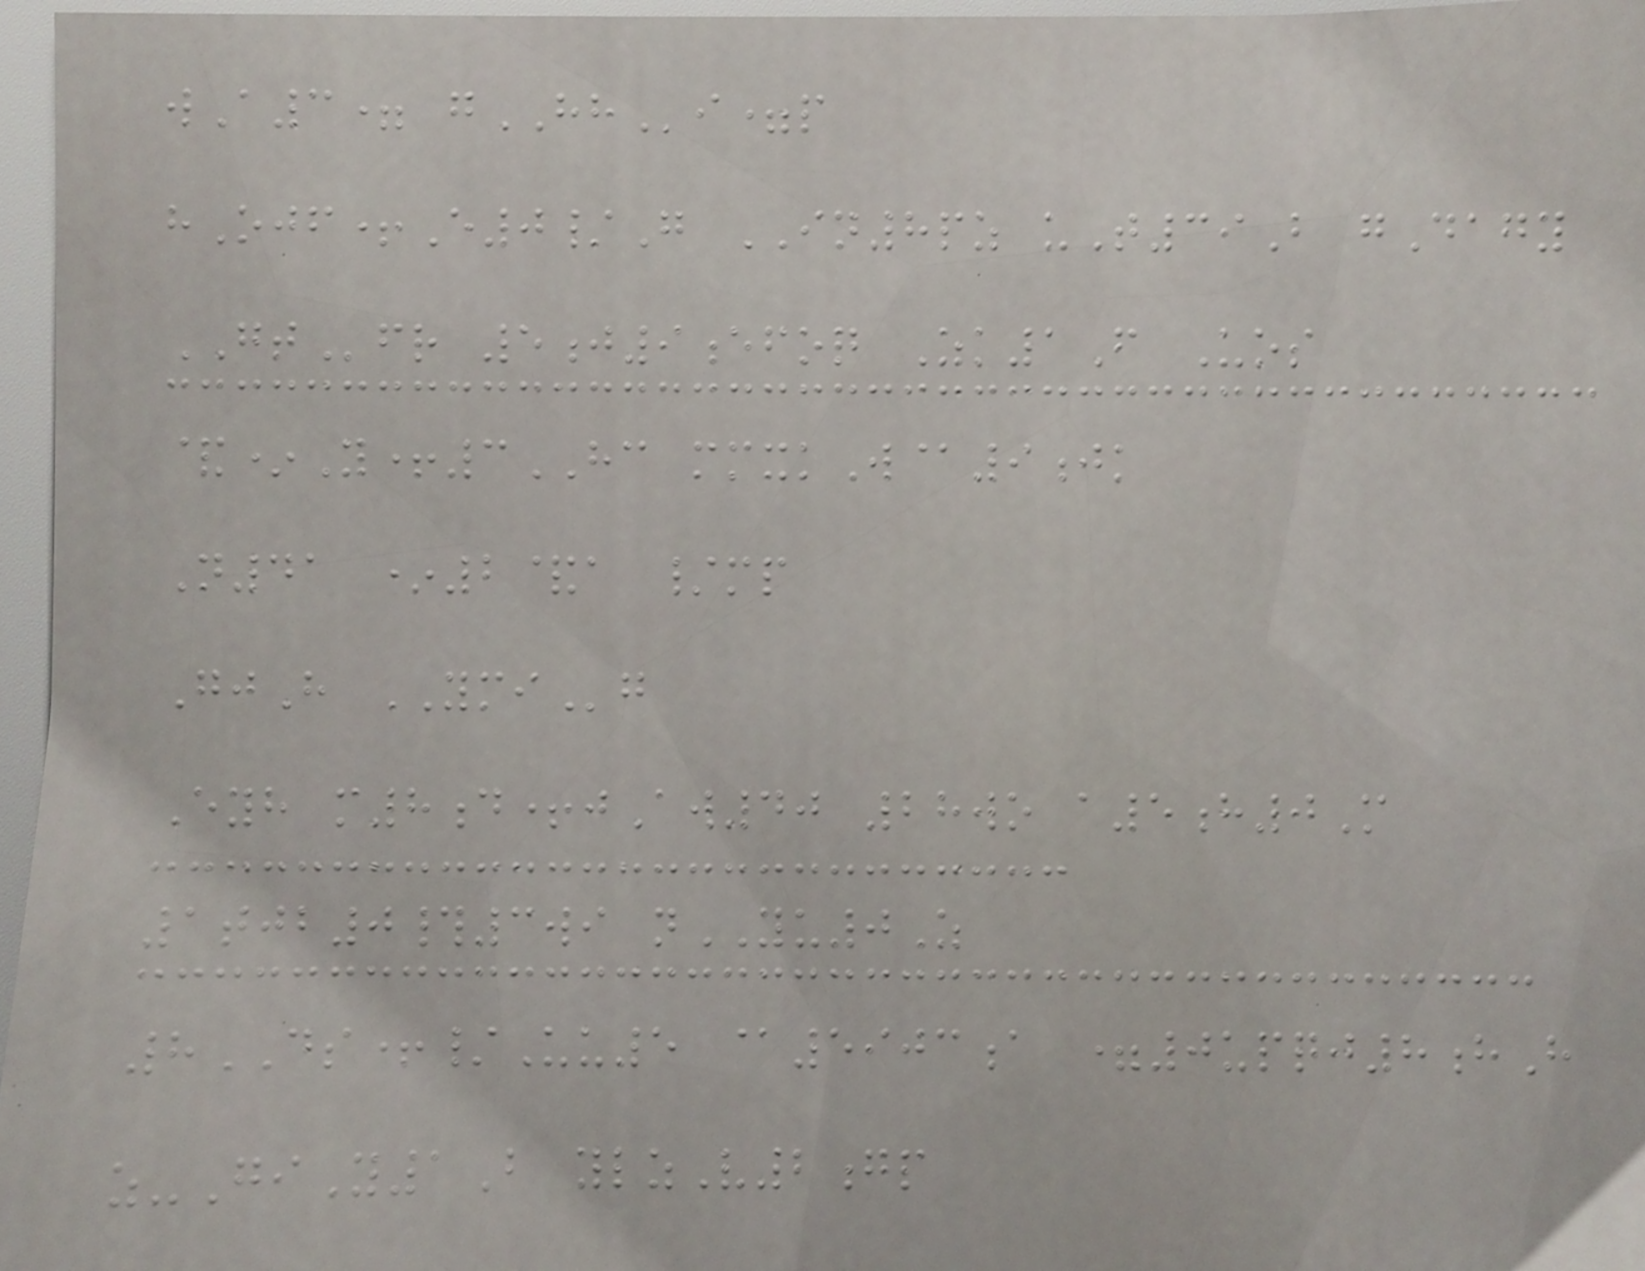wA3= gHHi=p
hOjf+E0/G IN8pz uT39B gDagy
GTfr 5j9efoq Zk1F Uos
&*Y+3HC mmxkW@9jk
N41 *2&a /mp
GjH YMIg
Eyh m8d+jAw40 28wo a5h0M
1tjb0#3wi nYU0Z
8DS+/Uu5 @5903a =0upqj8hH
z-GiY1B ylzV2gp
